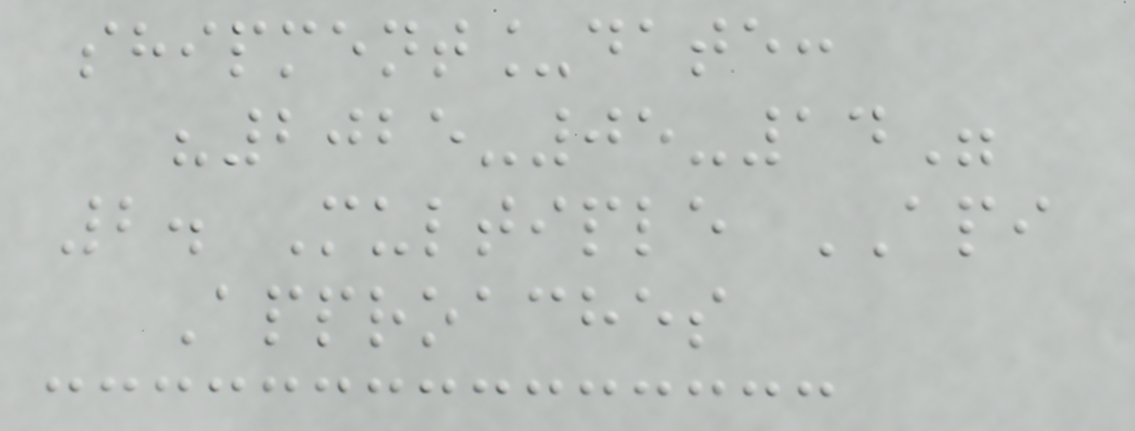shipment_date:
"2025-05-14"
2. Multiple API
Approaches
